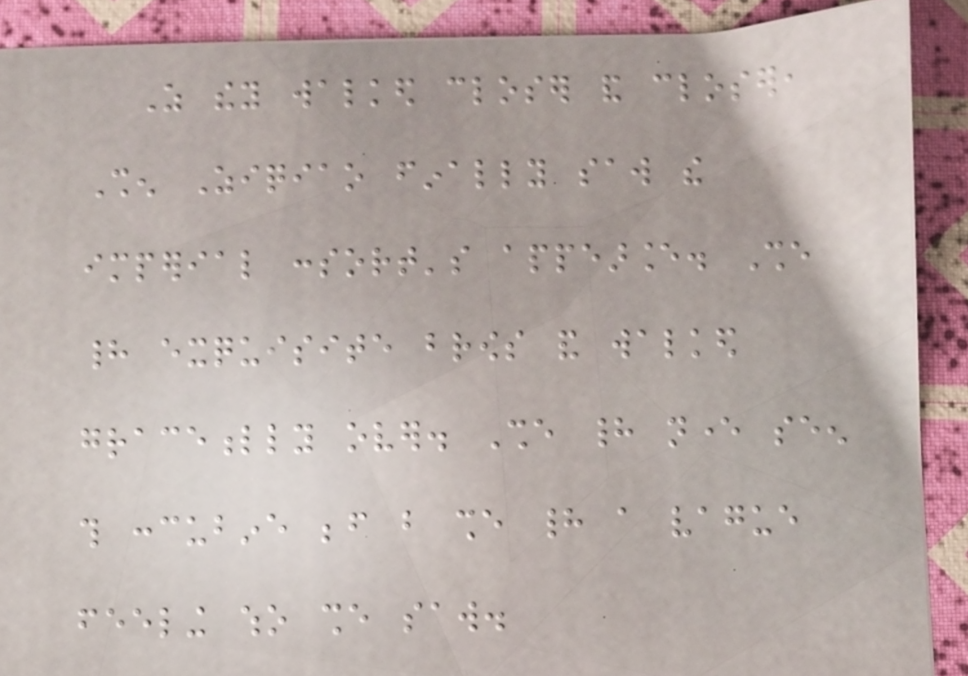As they walked closer and closer,
Shen Ziqiao finally saw the
imperial consort's appearance. She
had exquisite brows and walked
gracefully over. She had never seen
this concubine before but she had a vague
feeling who she saw.
